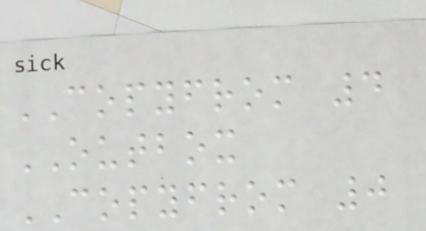COPYFROM 4
OUTBOX
COPYFROM 0
